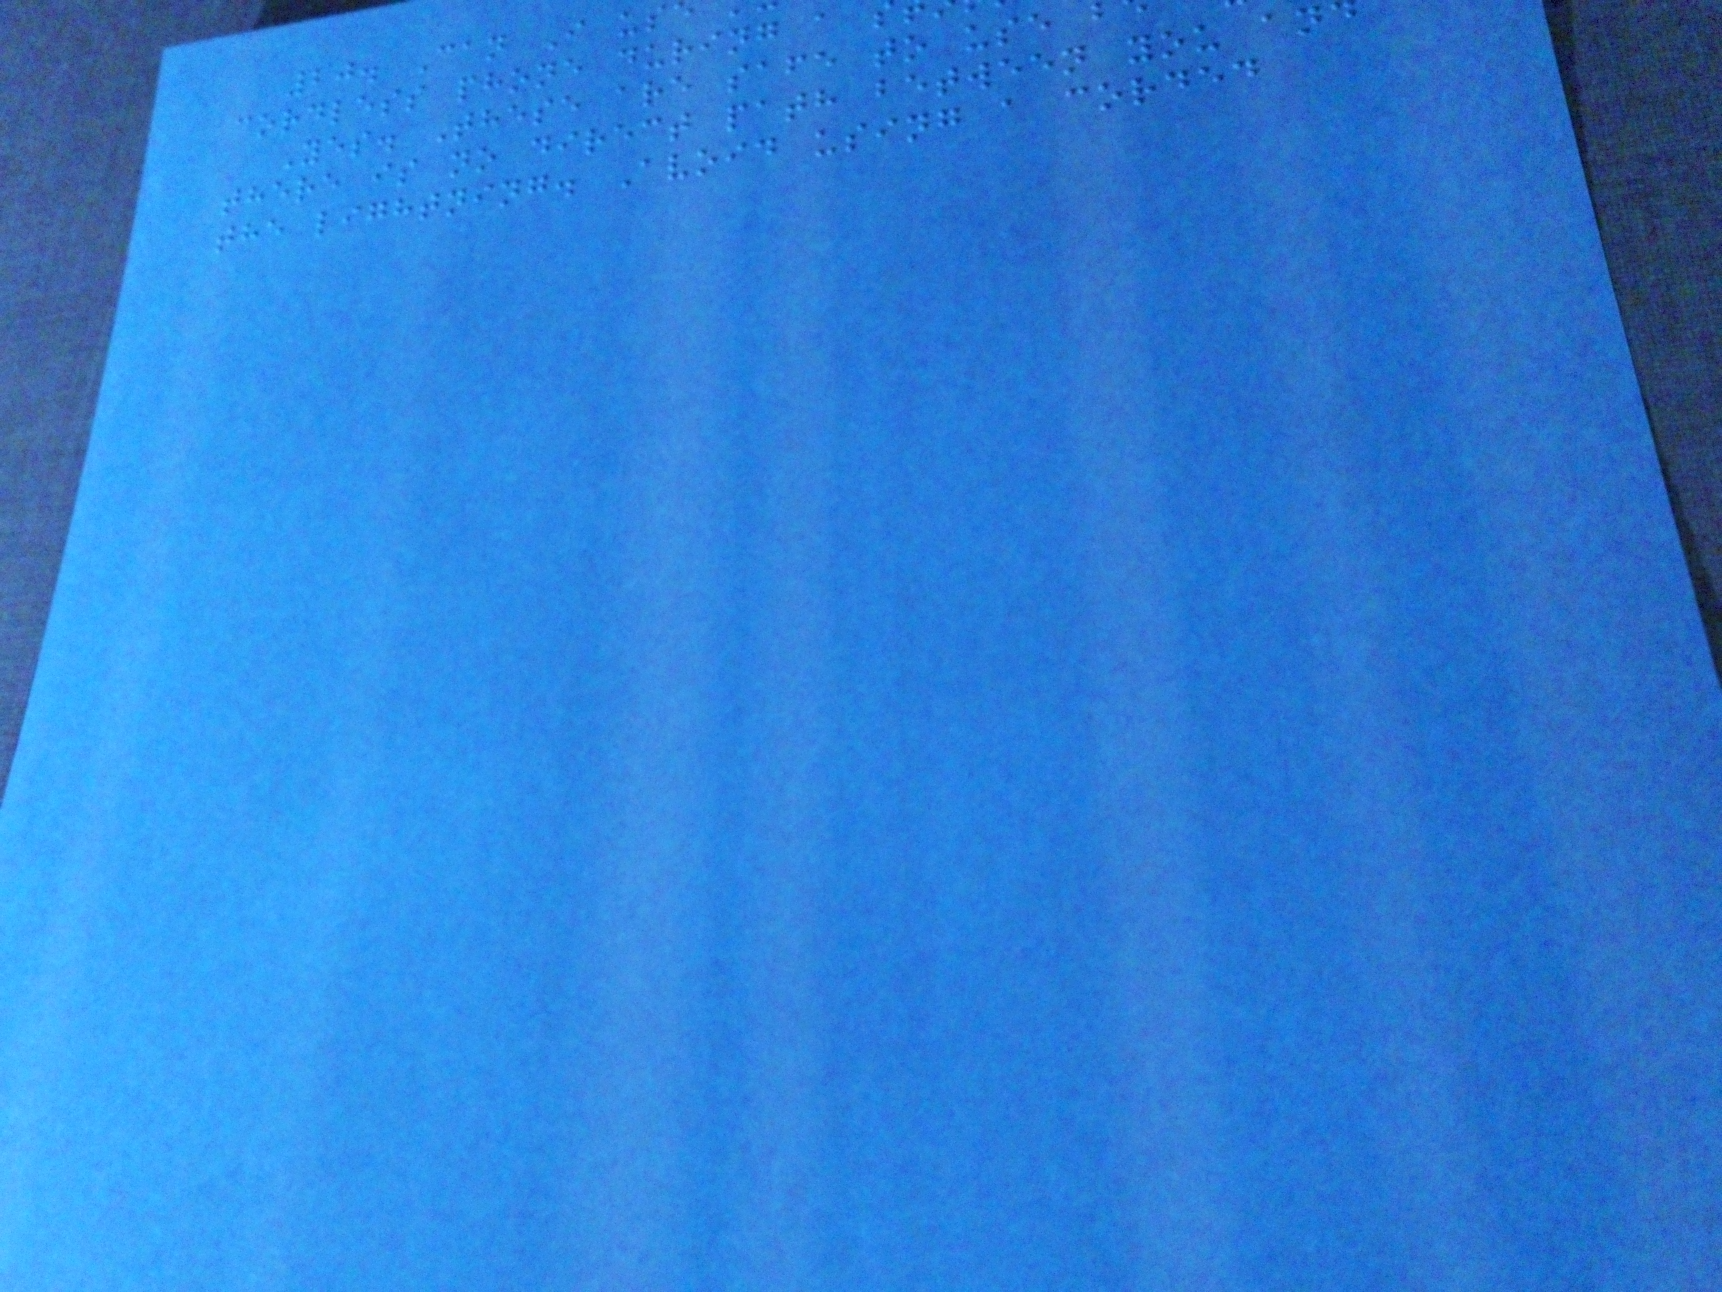20. Can I us
cordless phone during a
Yes. These are safe to use
there is no direct path between you an
the lightning. Avoid using a corded
